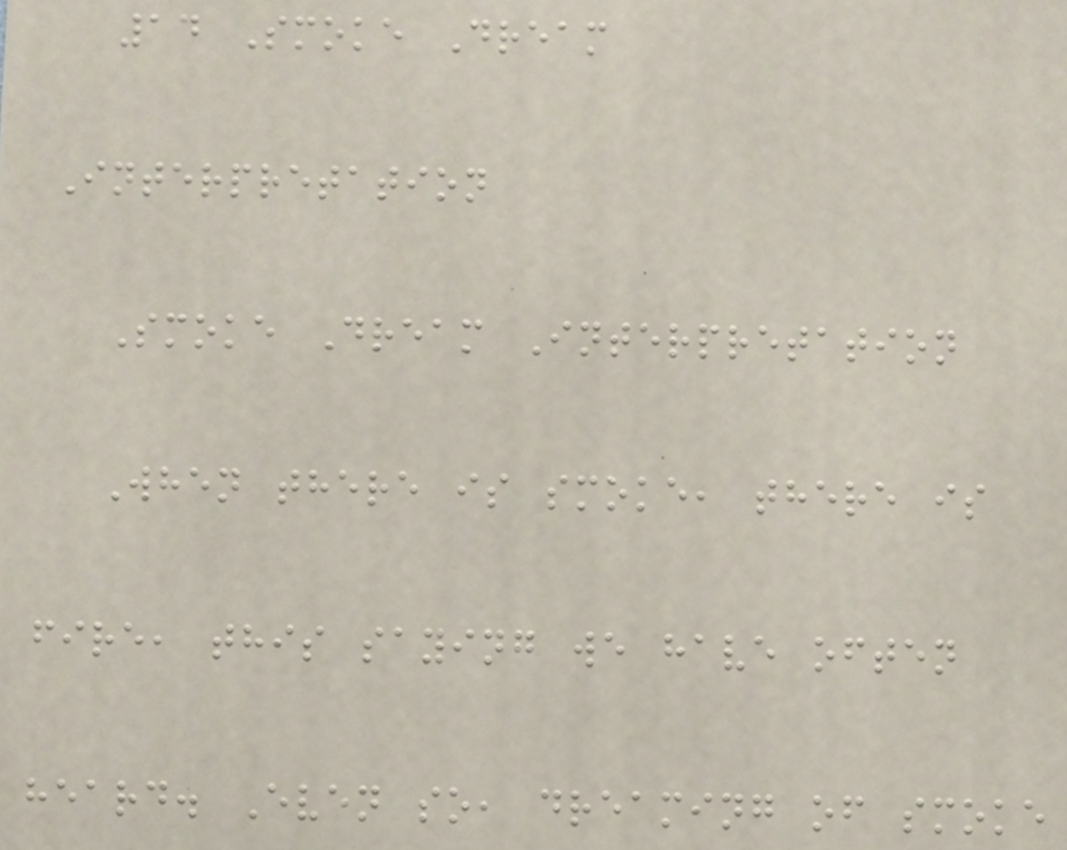14 Smoke Dream
Interpretation
Smoke Dream Interpretation
When there is smoke, there is
fire, this saying we have often
heard. Even so, dreaming of smoke
